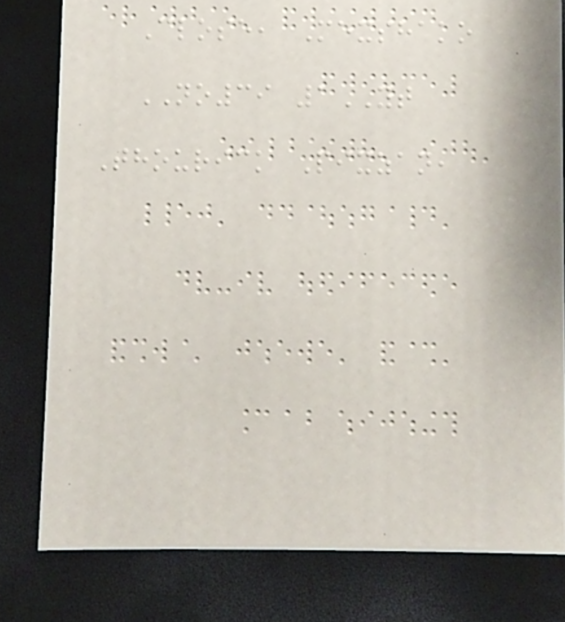Close, Mexshako
NO39 1YT
Thourick Pixzan,
